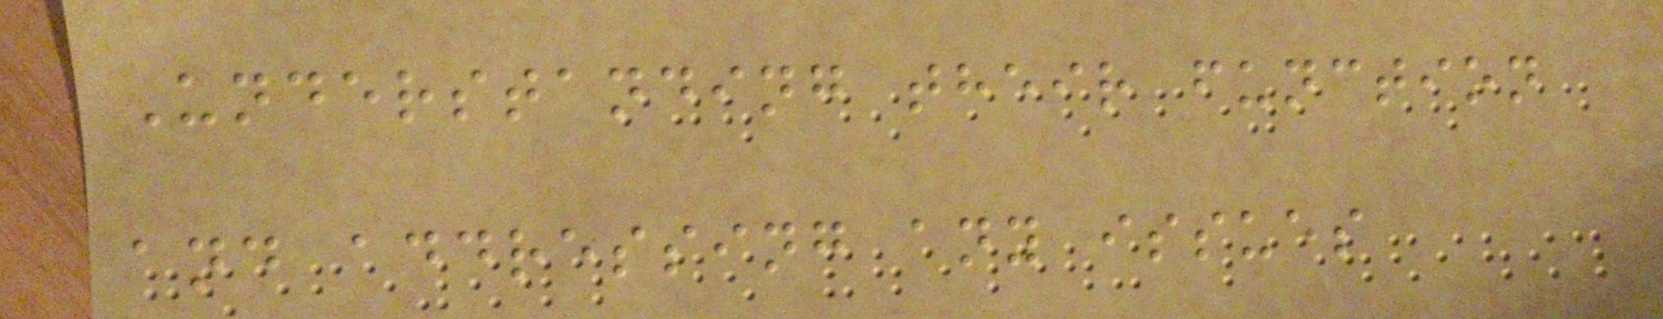Understanding their function
and addressing any issues
